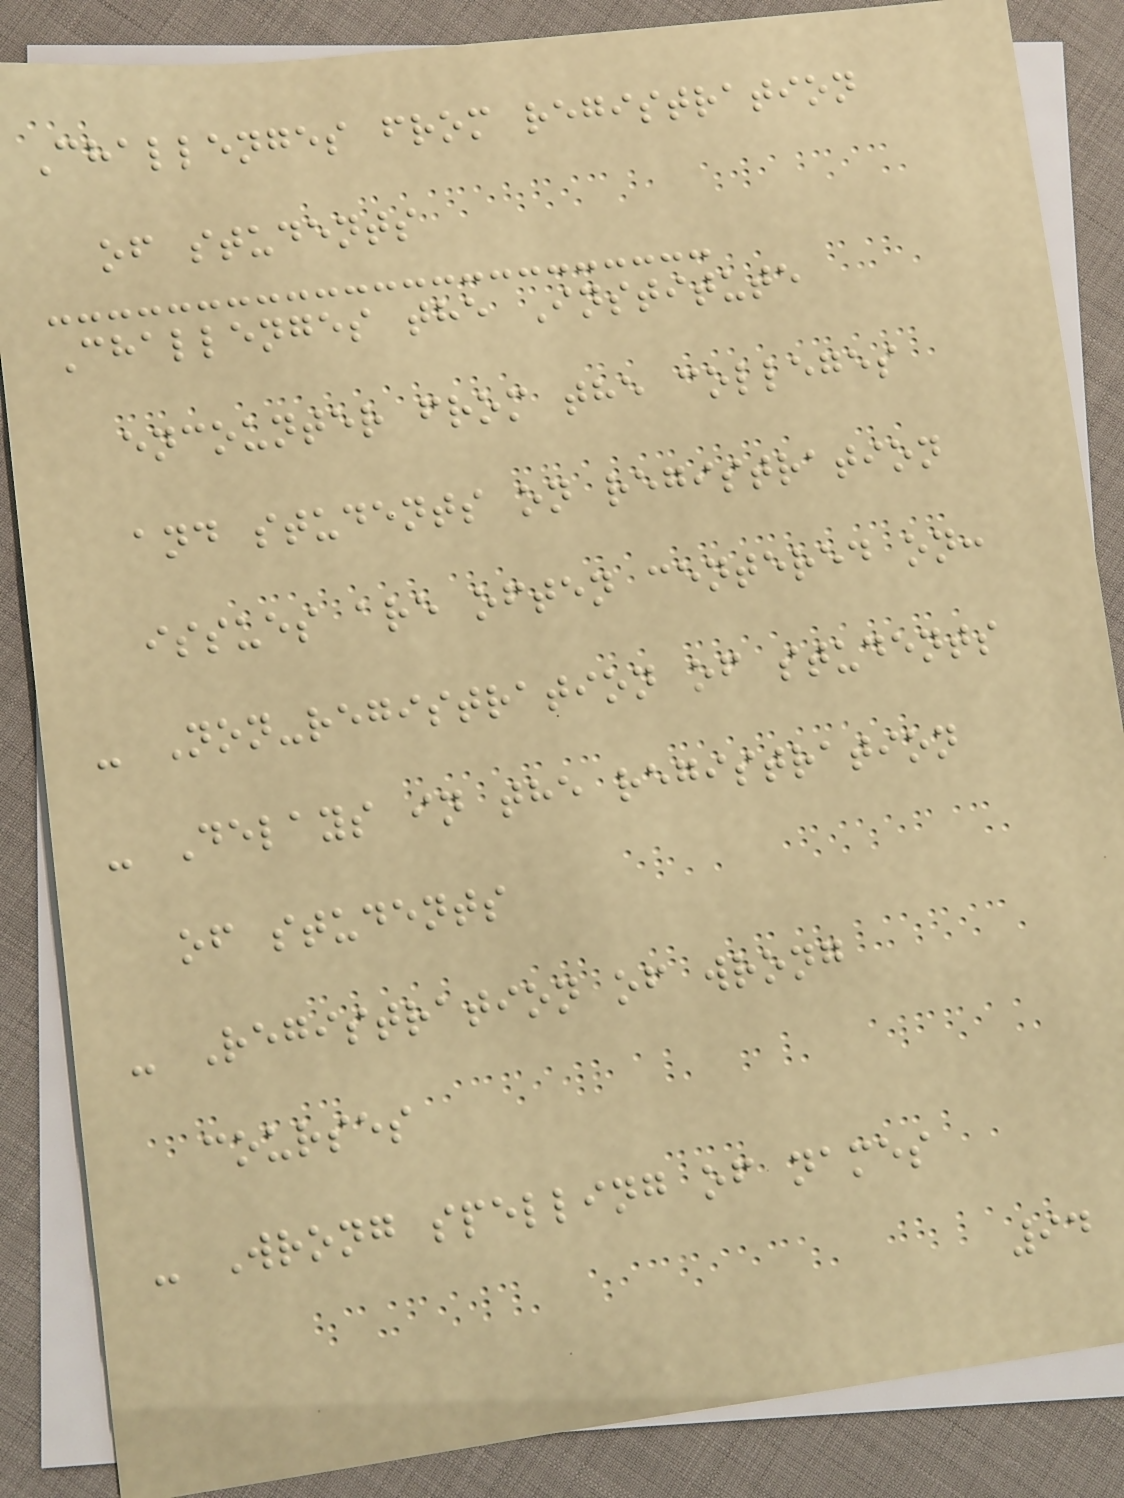Challenges from registration
of students
Challenges the Institute
encounter from the colleges
and students on registration
issues are often centered on:
- Non-registration of students
- Delays in the registration
of students
- Registration of wrong
courses
- Wrong spelling of names
94
